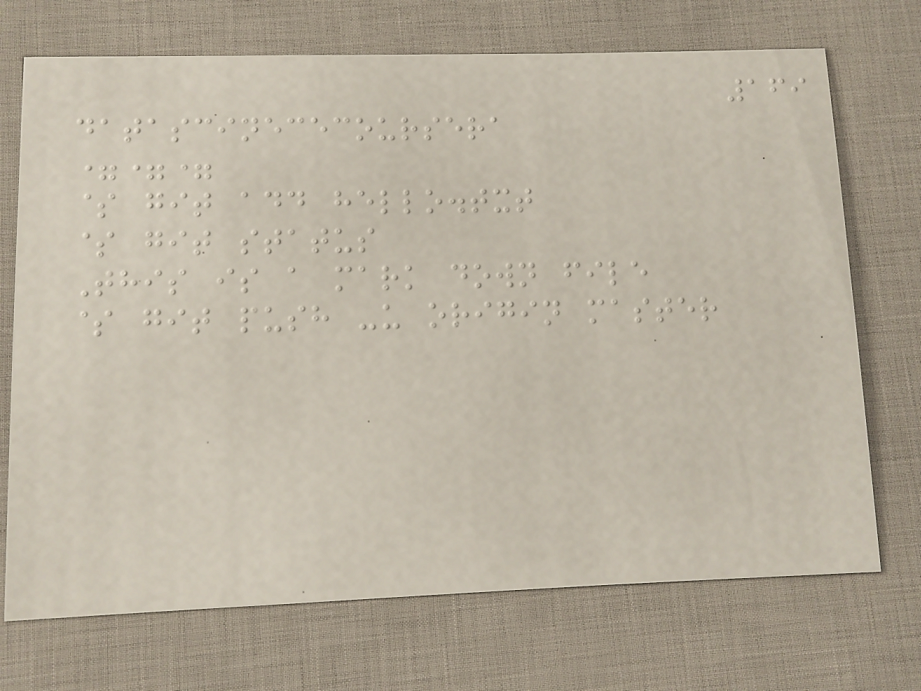169
datascinececoursera
===
$ git add hello.txt
$ git status
This is a mark down file
$ git push -u origin master
